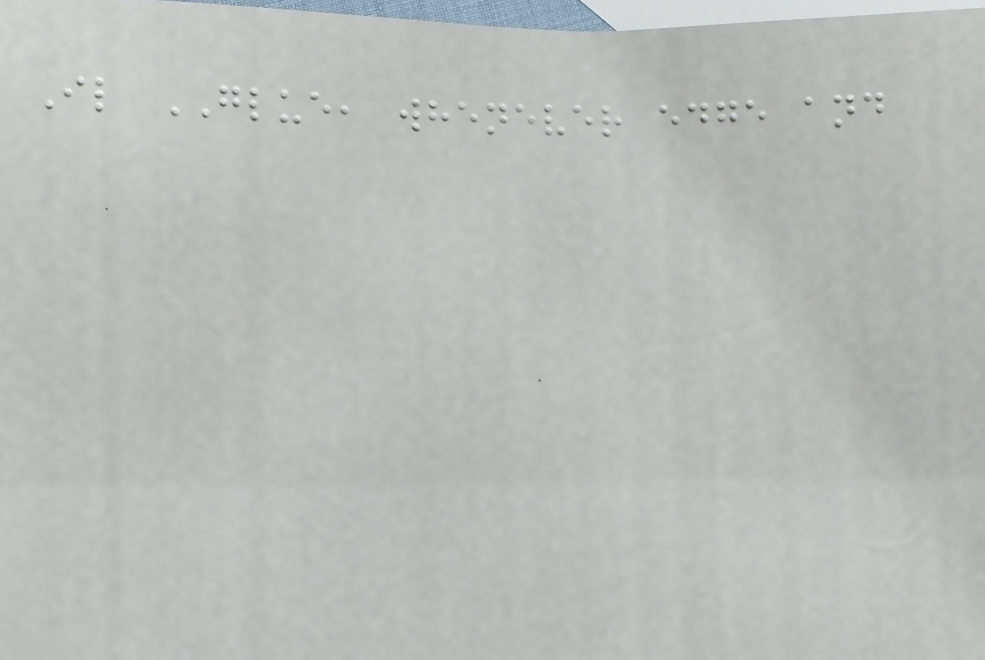Il GLUE, whenever edge and
